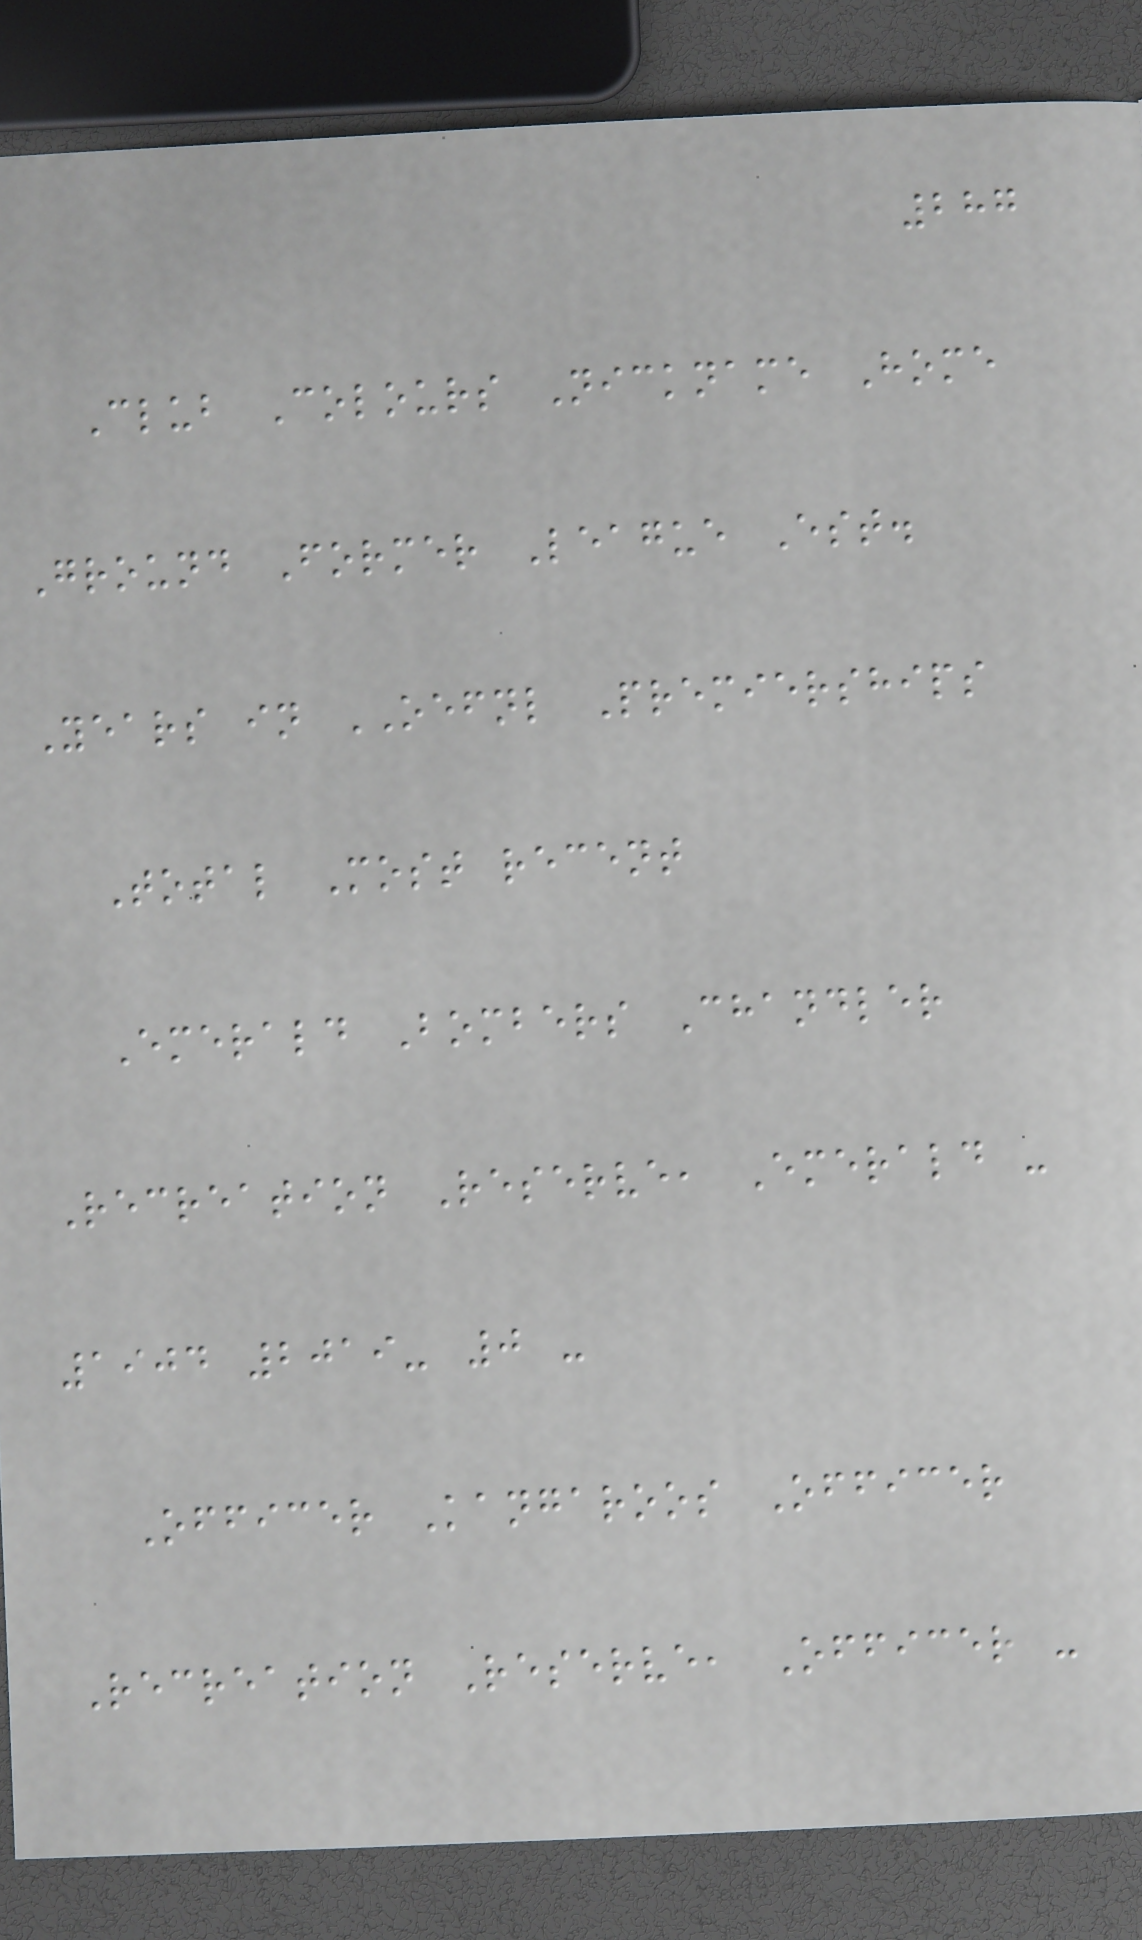287
Club Colours Nickname Home
Ground Former League Est.
Years in OEFNL Premierships
Total Most recent
Emerald Bombers Chandler
Recreation Reserve, Emerald -
1904 2019- 0 -
Officer Kangaroos Officer
Recreation Reserve, Officer -
